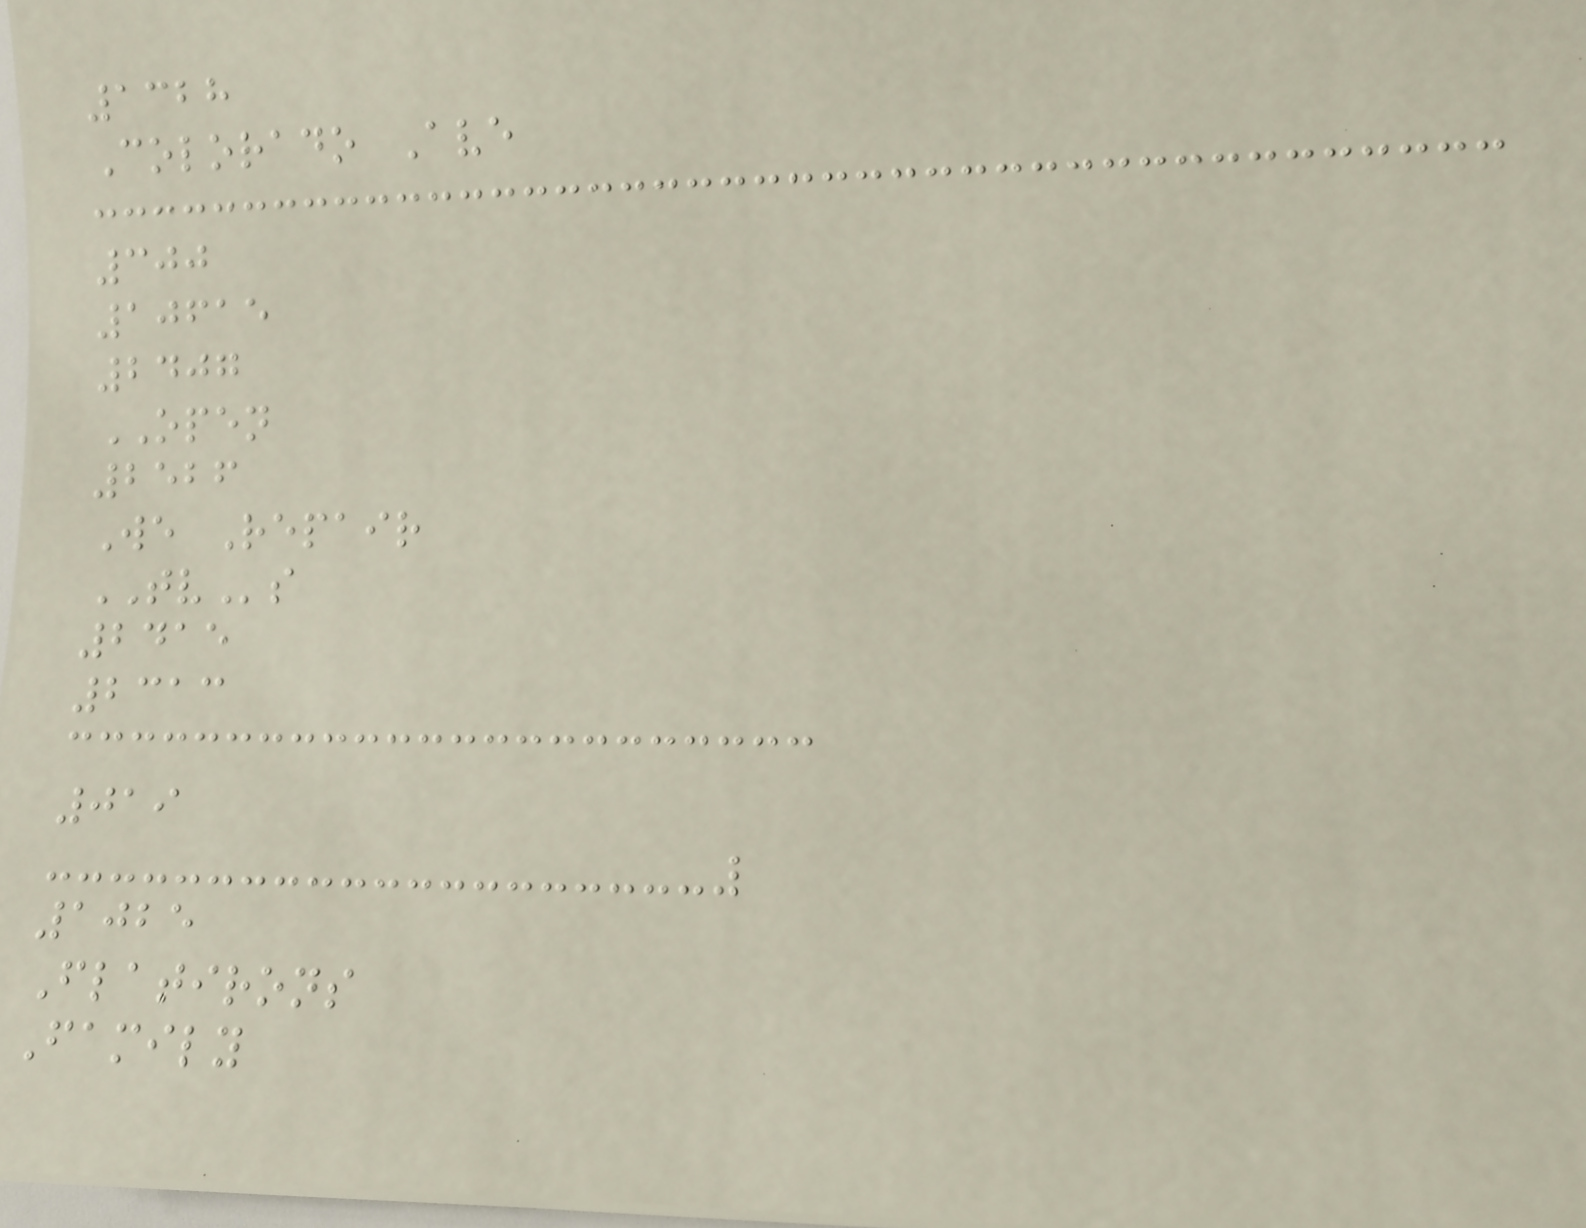1328
Colorado Ave
300
10615
2407
OPEN
2526
We Repair
TVs
2415
2313
019
1025
Flatirons
Family
